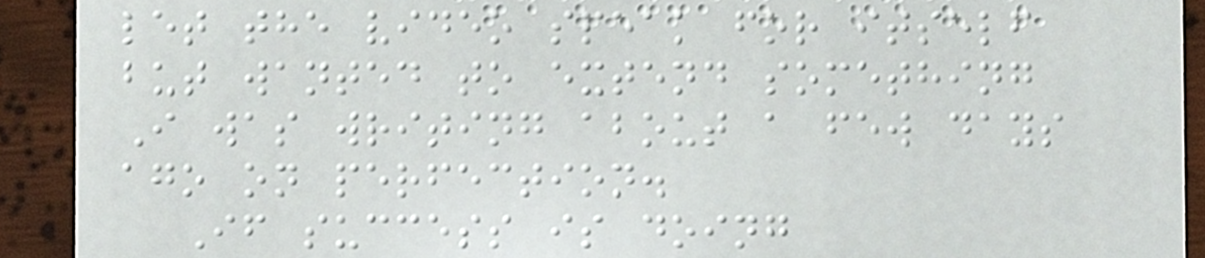let the video speak for itself
but wanted to extend something
I was writing about a few days
ago on perfection.
If success is doing
